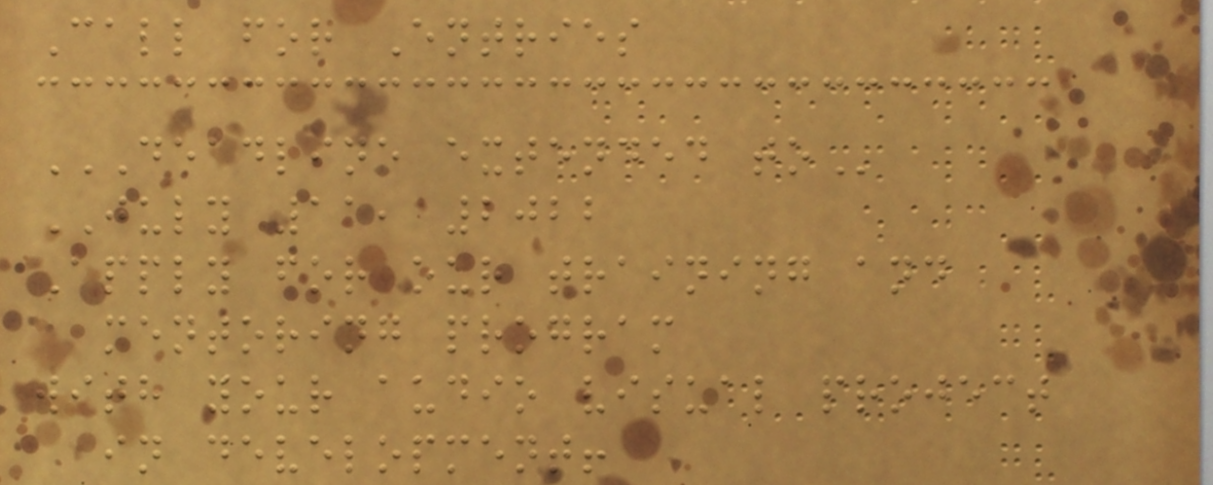Call for Entries
DEADLINE EXTENDED TO
JULY 11, 2022
Apply for our training and
mentoring program
with your audio visual project
in development!
